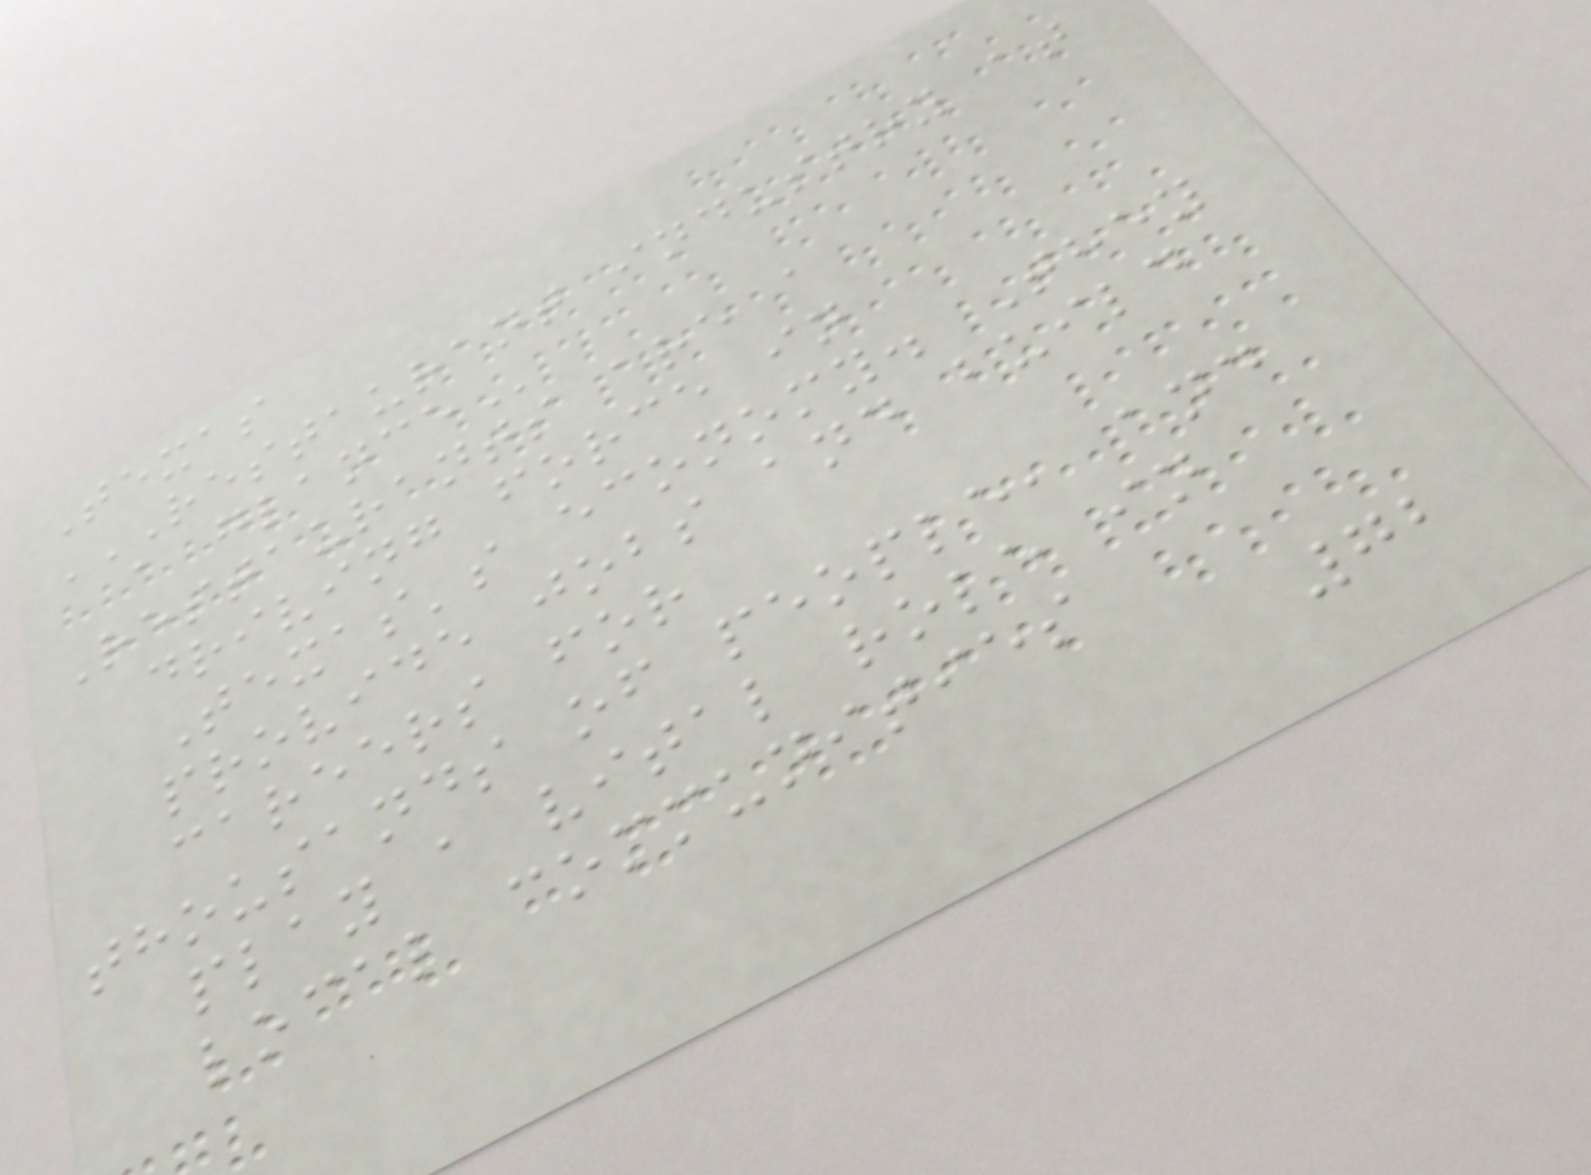Texas
RESTAURANT INDUSTRY AT
A GLANCE
Restaurants are a
driving force in
Texas's economy. They
provide jobs and build
careers for
thousands of people, and
play a vital role in
local communities
72
